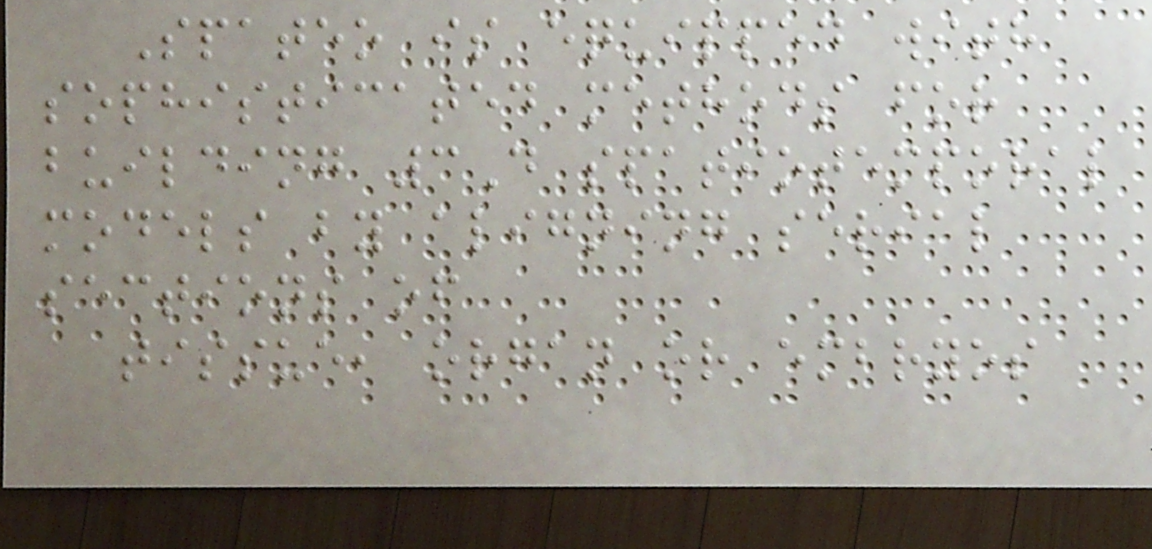Spateo is equipped with
sophisticated methods for
building 3D spatiotemporal
models by aligning serial
sections of
tissue, organ or embryos
